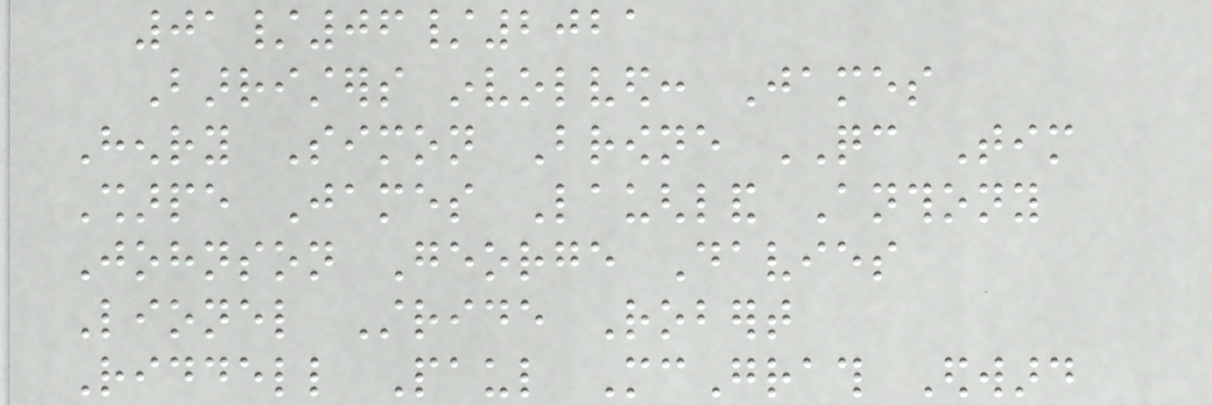01/06/2021
Barristers involved: James
Henry Simon Browne QC Tim
Sharpe James Laughland Anthony
Johnson George Davies
Lionel Stride Robert
Riddell Paul McGrath Edward
